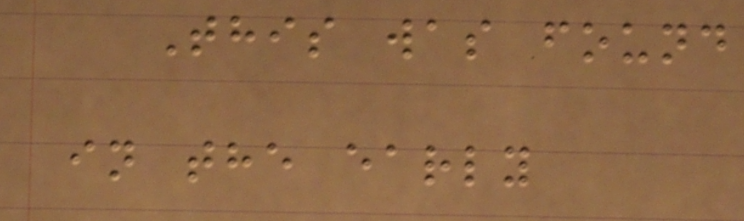This was found
in the early
